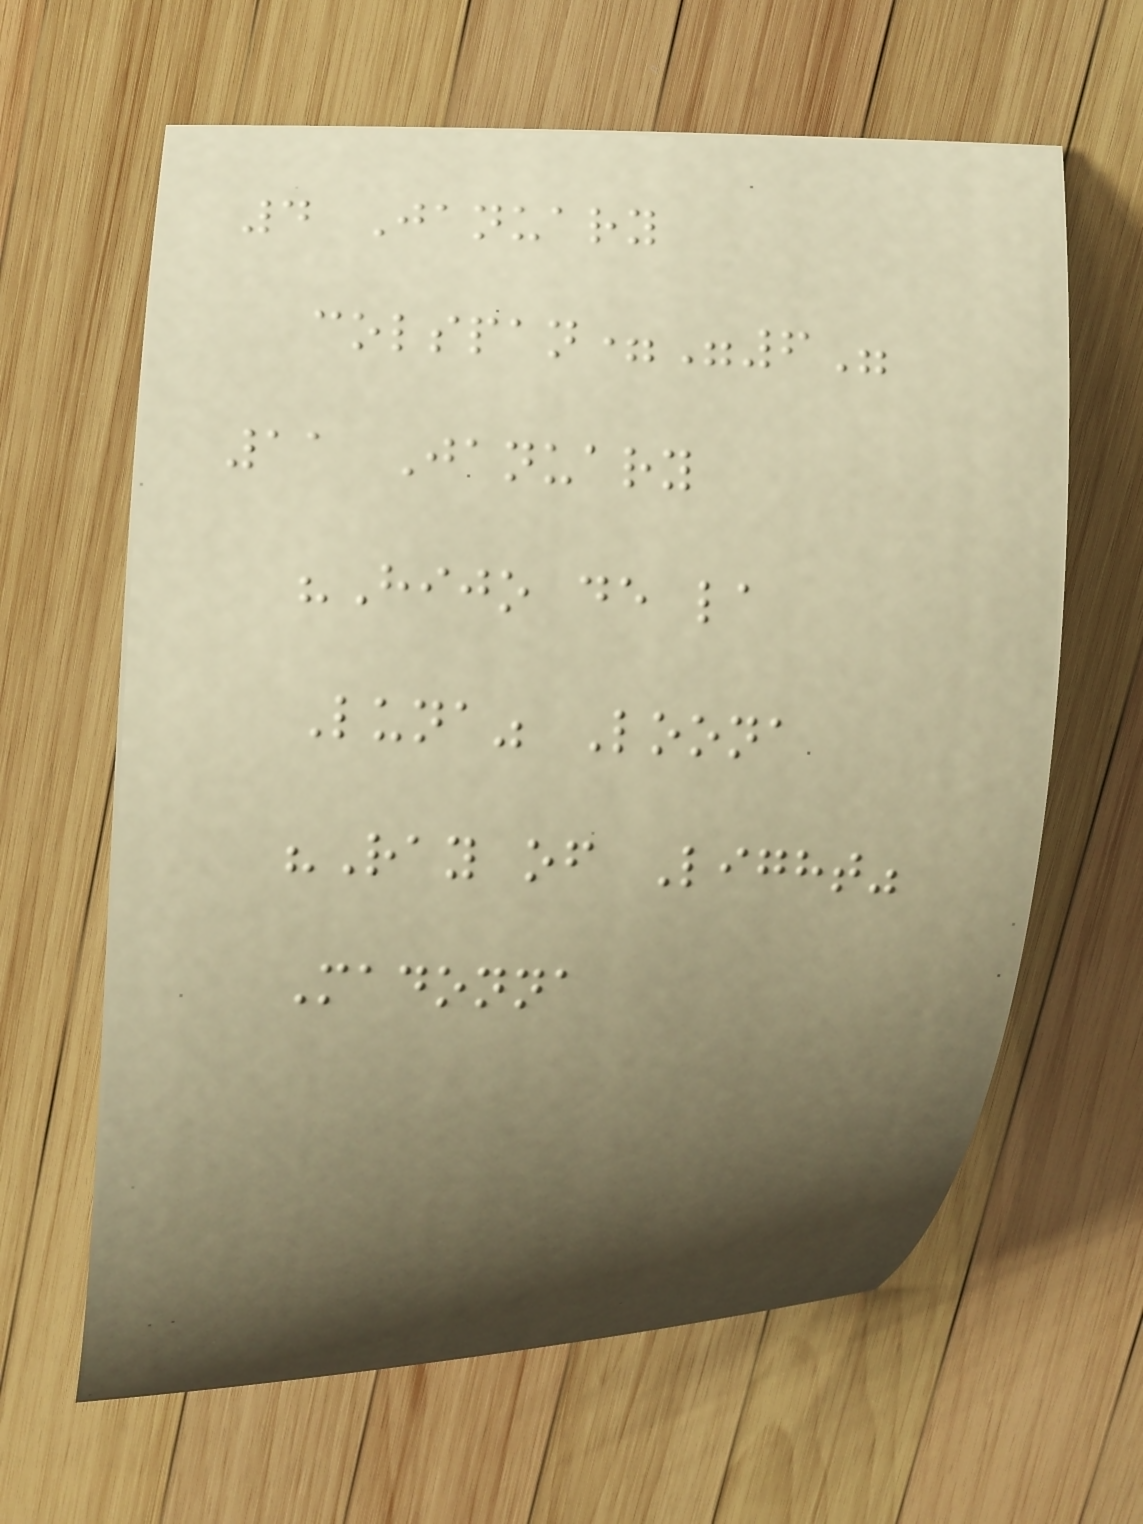4 January
colspan="6"
11 January
"Hijo de la
Luna" Loona
"Ray of Light"
Madonna
